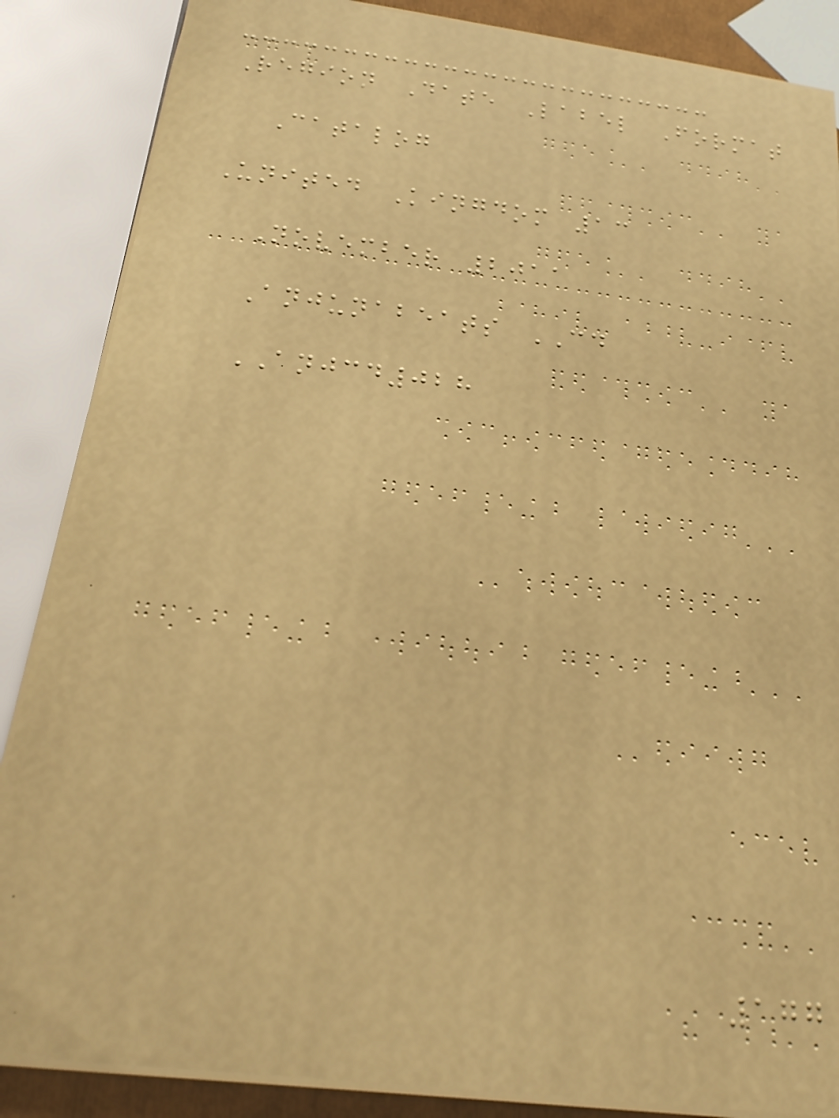Region Date Label Format
Catalog
United Kingdom 13
November 2011
Anjunabeats CD
ANJCD028
177
